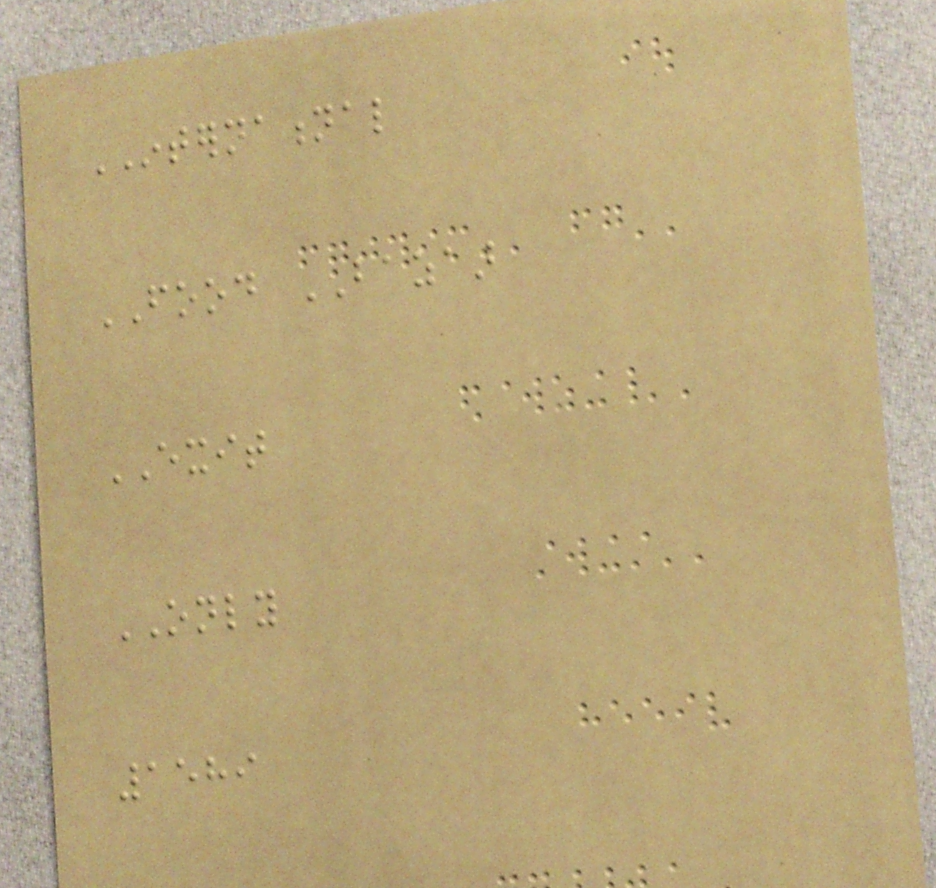INTERNATIONAL
FOOD BAZAAR
EXIT
ONLY
1589
